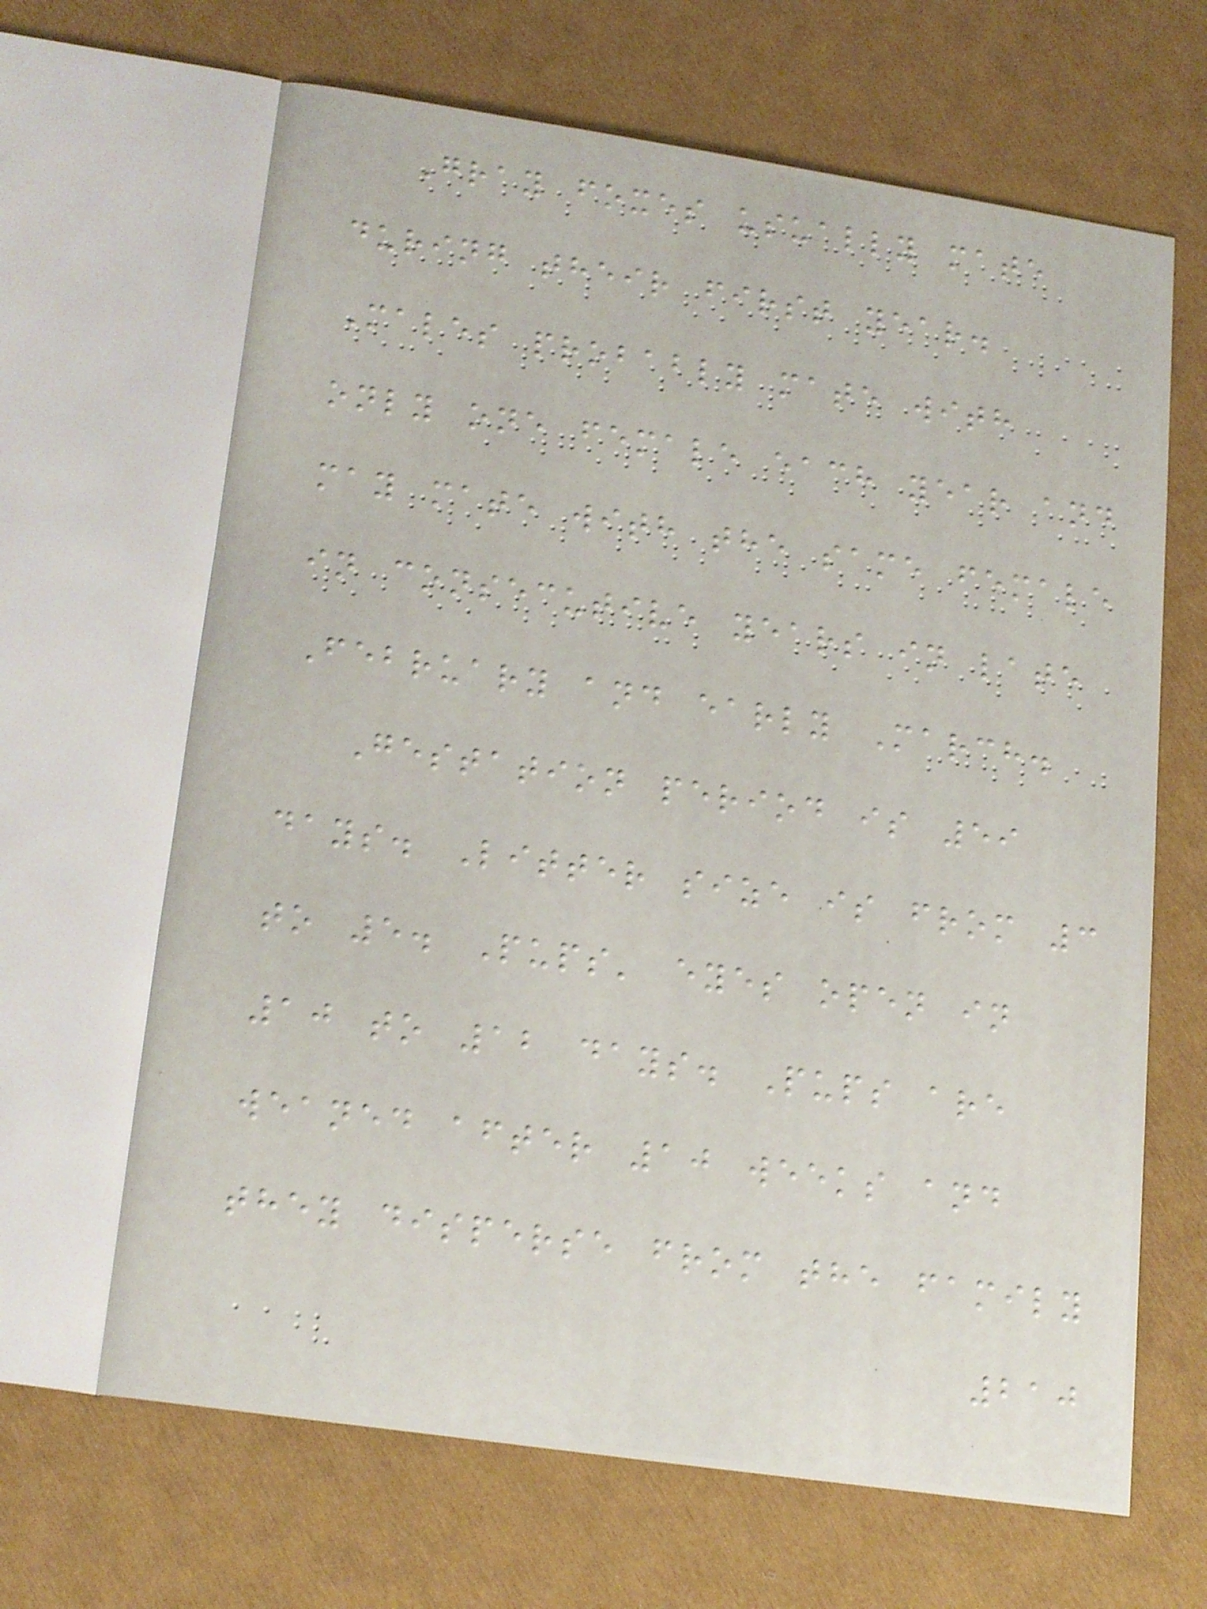Gray foxes usually mate
during their first year.
Males probably mate with
only one female each year and
may mate with the same female
in consecutive years in late
February and early March.
Gestation period is 59
days. Litter size is from 3
to 5. Pups' eyes open in
10 to 12 days. Pups are
weaned after 10 weeks and
they disperse from the family
210
